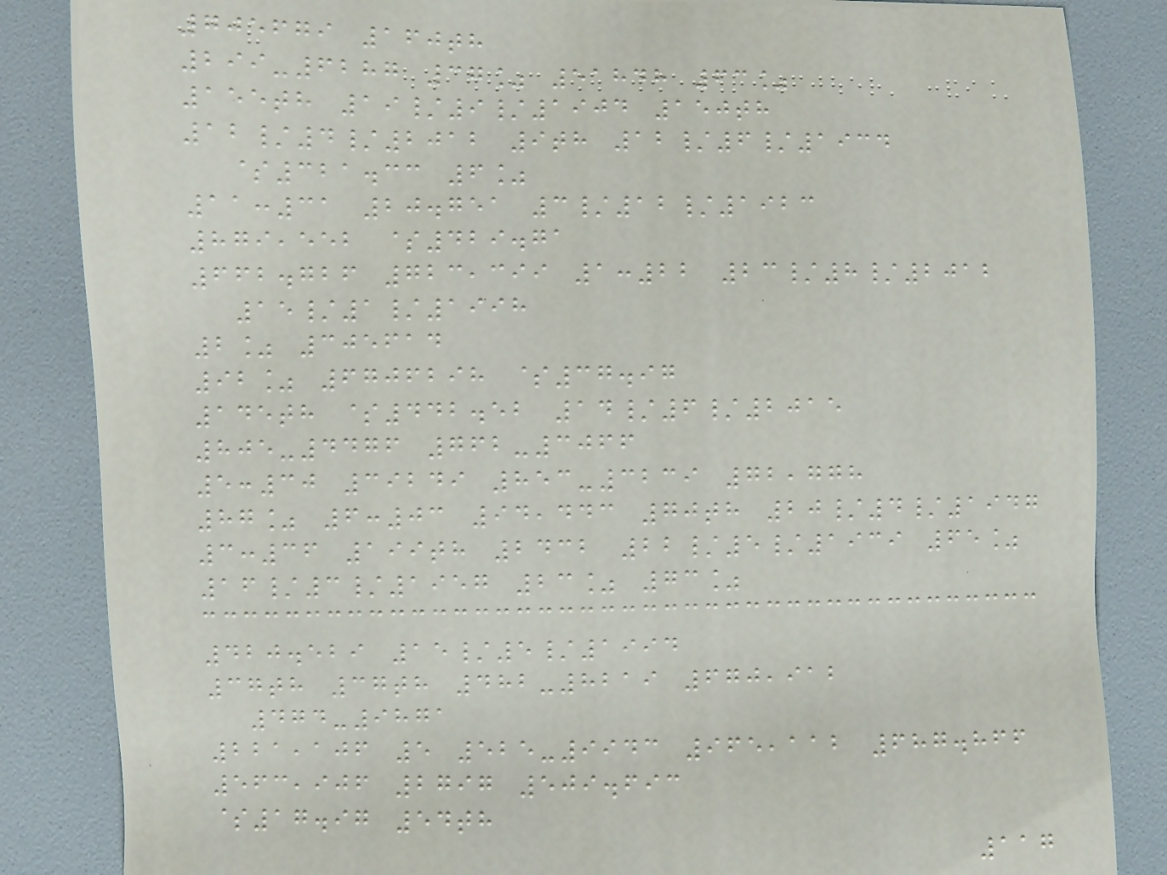705679 160th
299-6287 37% 51848 63%
155th 19/9/1904 150th
12/4/2012 9th 12/6/1934
$321.33 6%
11:31 20.751 3/12/1923
879,552 $429.71
662.726 723,399 1:22 23/8/2012
15/1/1998
2% 305614
92% 6706298 $37.97
145th $442.52 14/6/2015
805-4476 762-3066
5:30 39249 853-3239 72,778
87% 6:03 94,443 70th 20/4/1947
3:36 199th 2432 22/5/1939 65%
16/3/1957 23% 73%
420.529 15/5/1994
37th 37th 482-8219 670,912
474-9871
221,106 5 525-9943 965,112 687.866
563,906 2797 509.693
$17.97 54th
117
